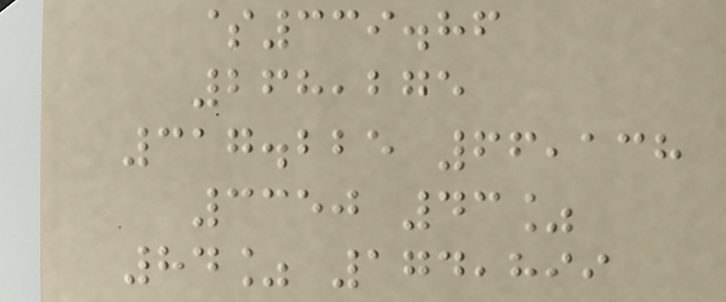$339.86
268,275
317.225 66,138
3350 43%
84% 174,899
